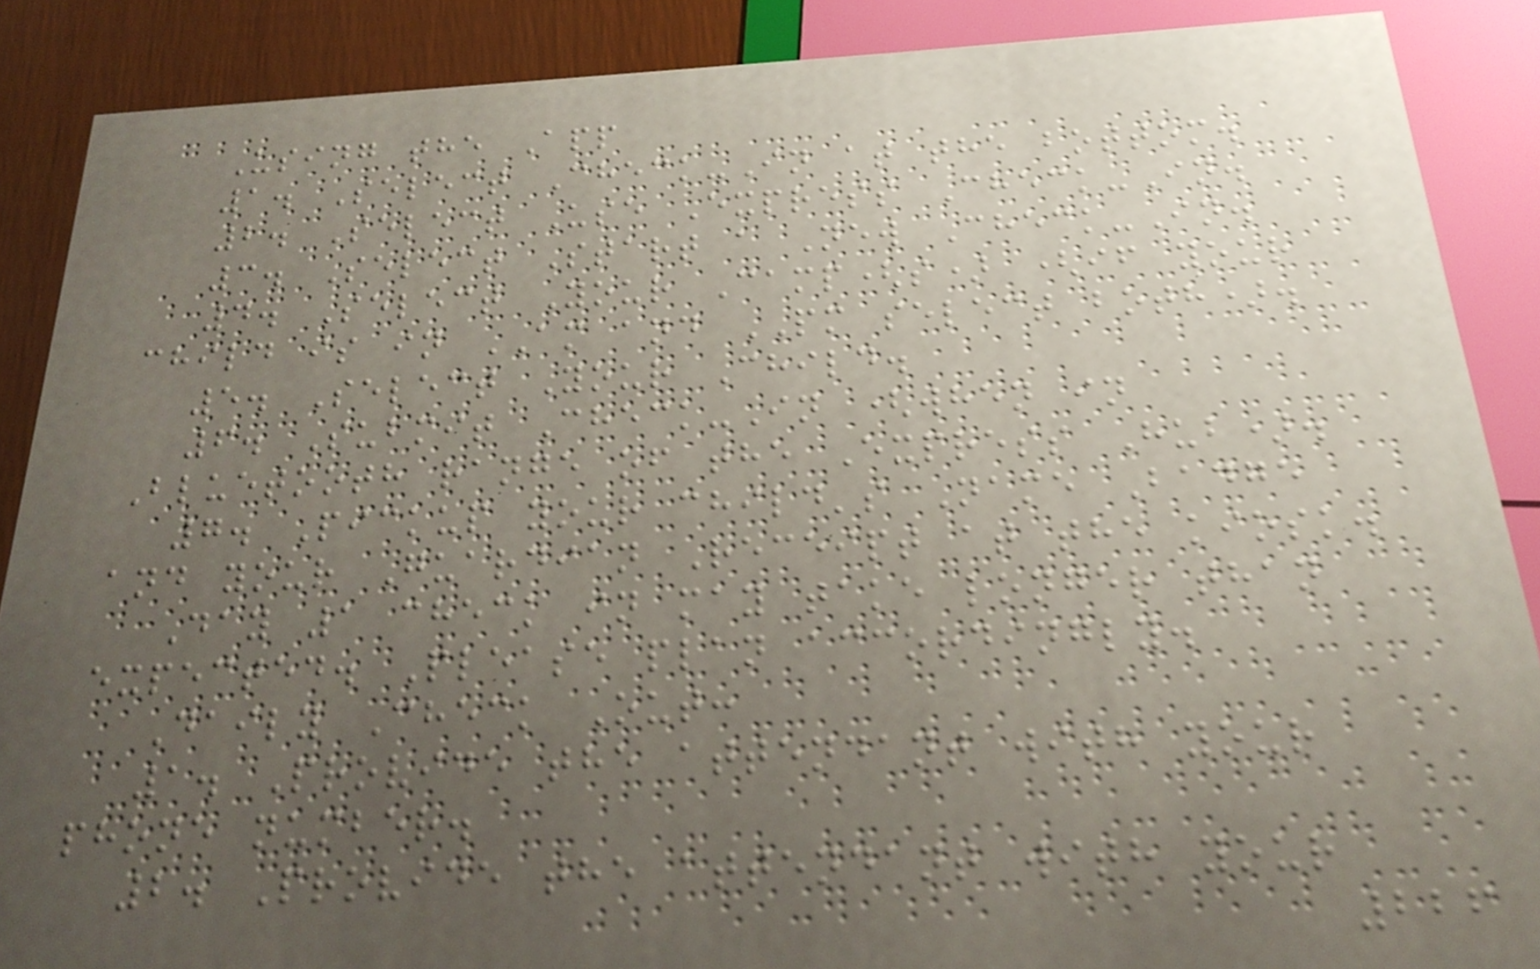Using the App
1. Select Check-In at the bottom.
2. Select Use Express Check-In.
3. Select Start a New Check-In.
4. Select Your Camp(s) (if your
child is in AM and PM select both).
5. Select Your Child.
6. Submit Check-In (when in
Bluetooth range of the Express Hub).
7. Pickup your child's Name Badge
and your Guardian Receipt at the kiosk.
Day 1 check in may take longer than
expected. Please plan accordingly.
Daily Check Out:
1. Provide the attendant with your
phone number.
2. Provide the attendant with your
226
